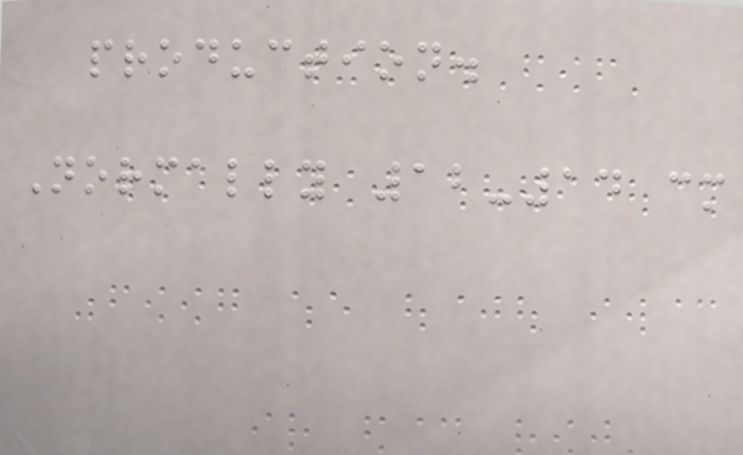production.
Normally 12-14 cm
